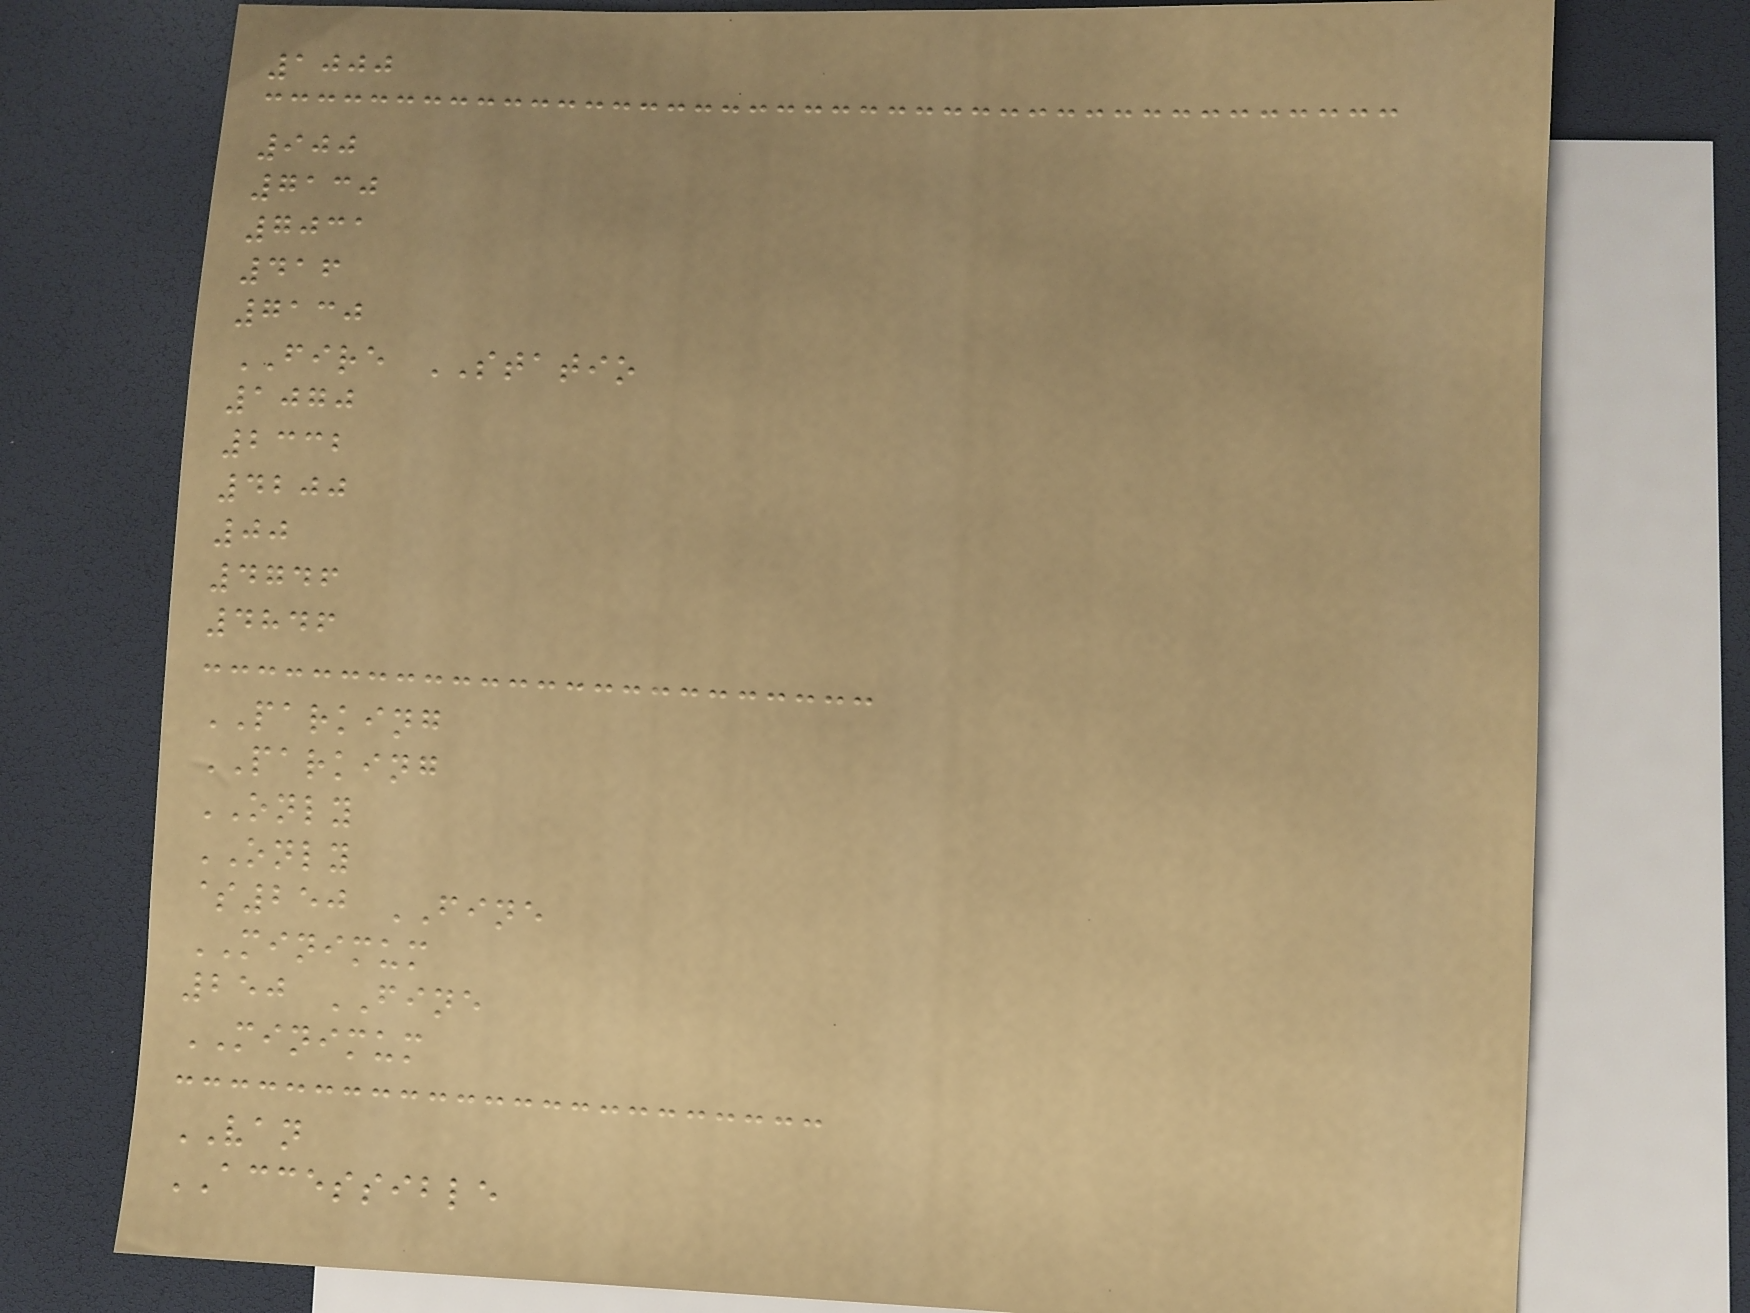1000
900
7130
7031
416
7130
FIRE STATIO
1070
2332
4200
00
4746
4846
PARKING
PARKING
ONLY
ONLY
$250 FINE
MINIMUM
250 FINE
MINIMUM
VAN
ACCESSIBLE
